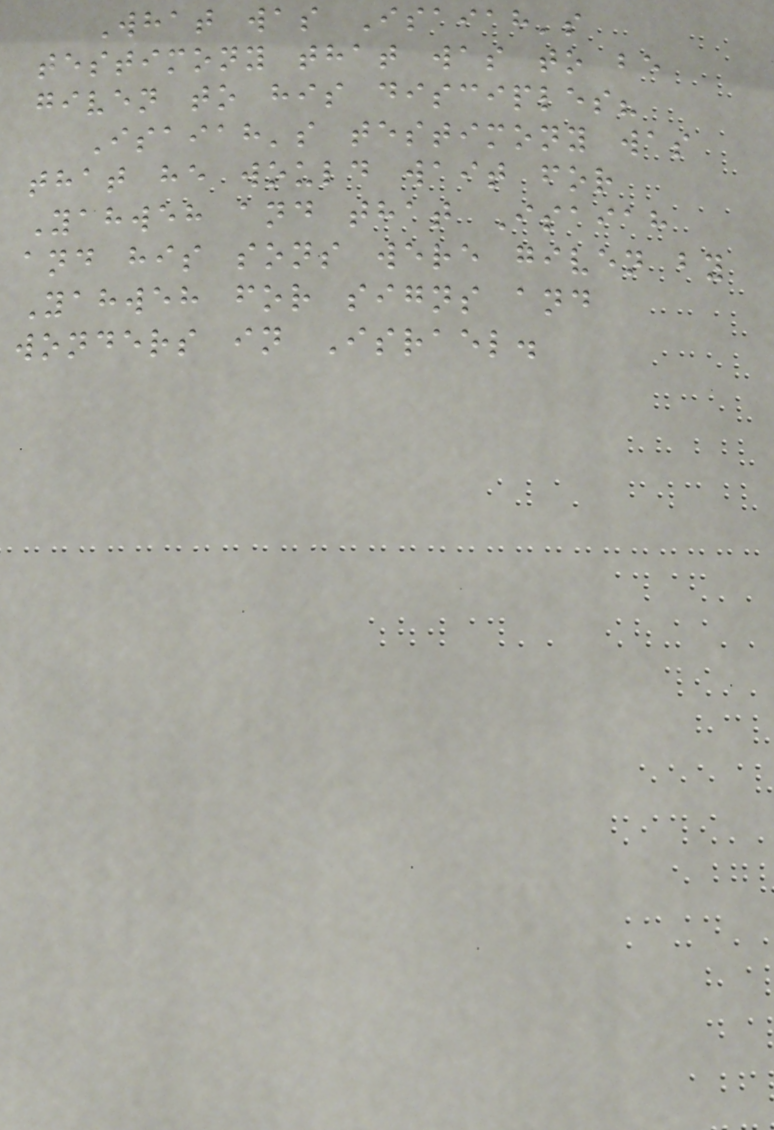What was Isaiah's
testimony that was to be
given to his disciples?
Isaiah's testimony was
that he would wait for
Yahweh and that Isaiah
and his sons were given by
Yahweh for signs and
wonders in Israel.
